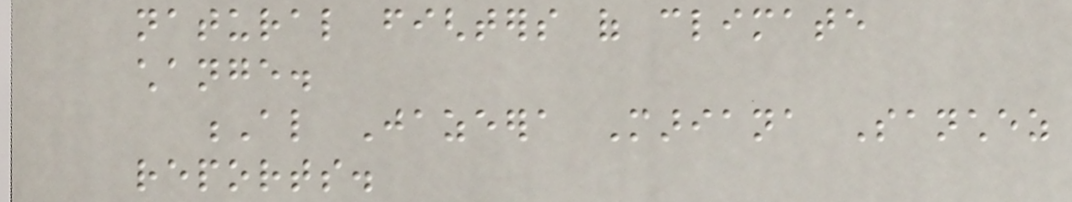natural fighters of climate
change.
Al Jazeera Mariana Sanchez
reports.
